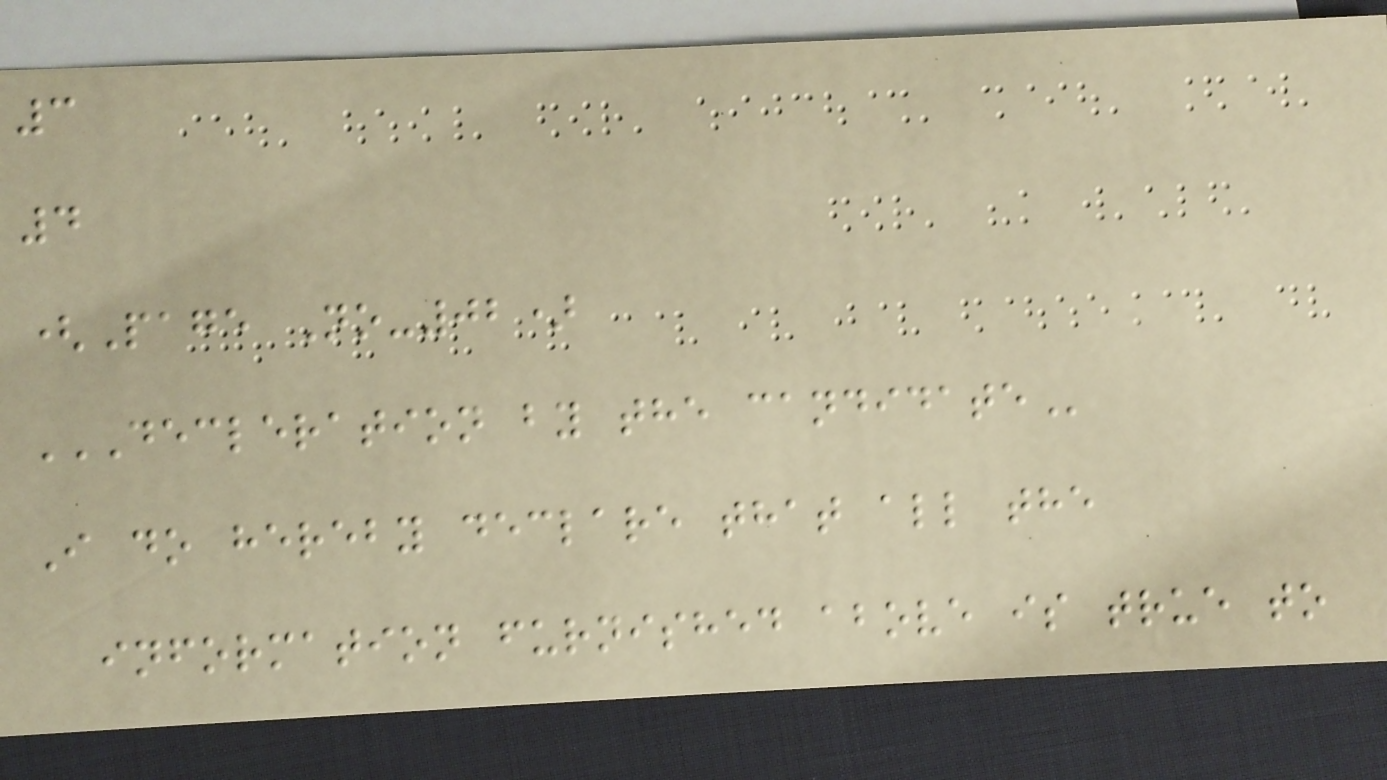3
4
(Page No-02)
DECLERATION BY THE CANDIDATE
I do hereby declare that all the
information furnished above is true to
